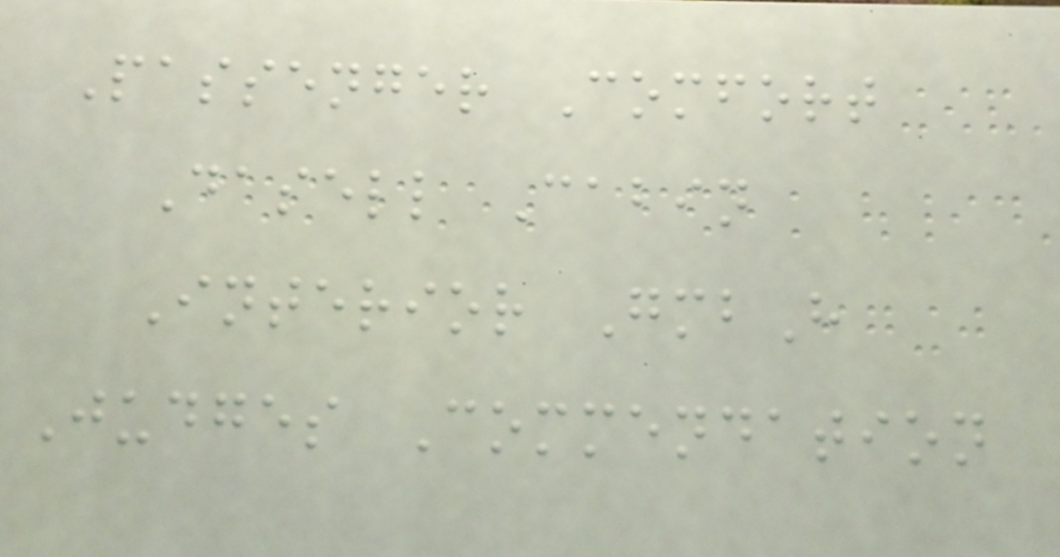Passenger Comfort
Dasell Cabin
Interior GmbH
Judges Commendation
